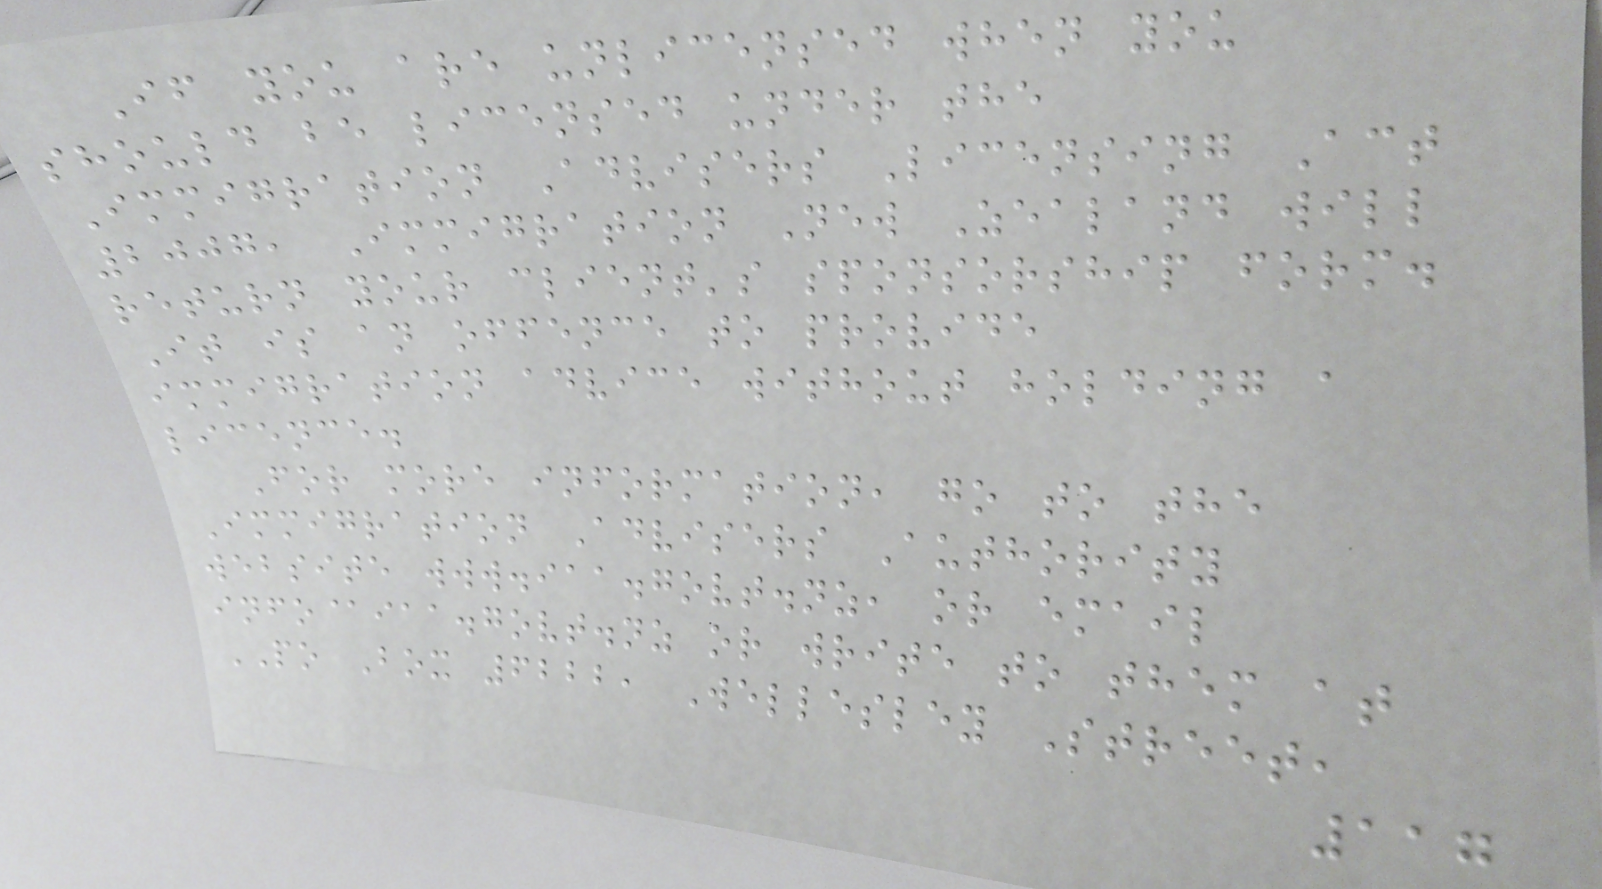If you are unlicensed when you
should be licensed under the
Immigration Advisers Licensing Act
2007, Immigration New Zealand will
return your client's sponsorship form.
It is an offence to provide
immigration advice without holding a
licence.
For more information, go to the
Immigration Advisers Authority
website www.iaa.govt.nz, or email
info@iaa.govt.nz or write to them at
PO Box 6222, Wellesley Street,
117
